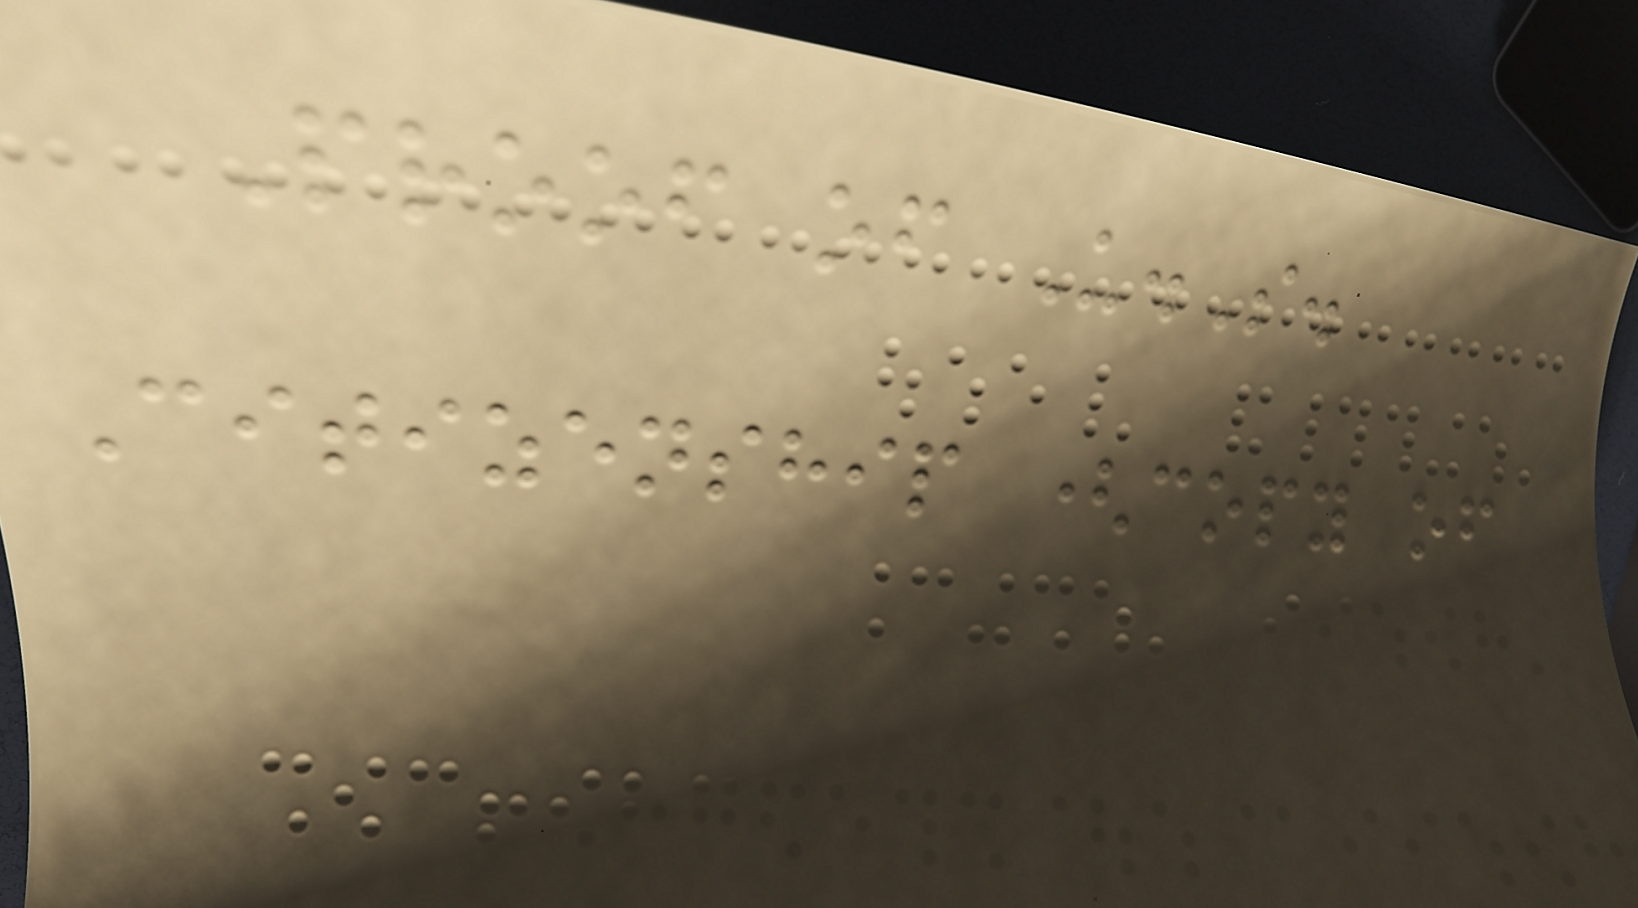Proof of U.S.
Citizenship (copy of
